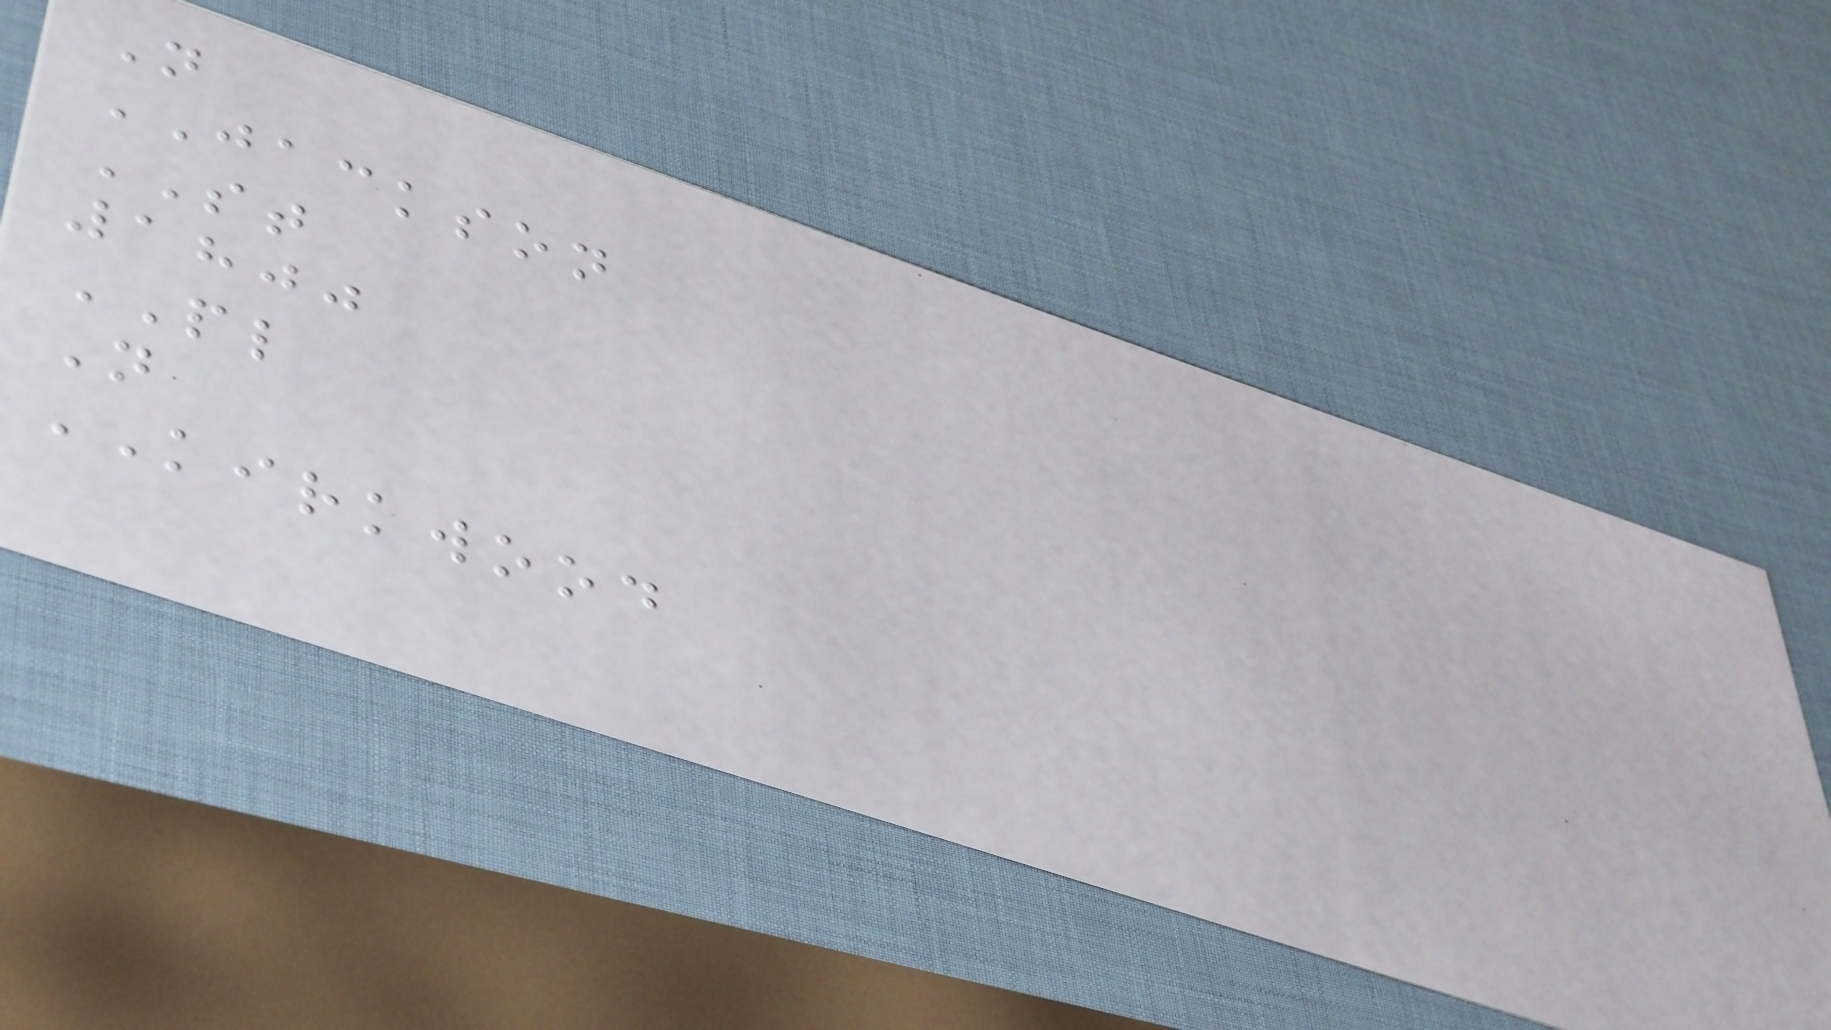N
JACKSON
ST
1800
PL
N
KIRKWOOD
